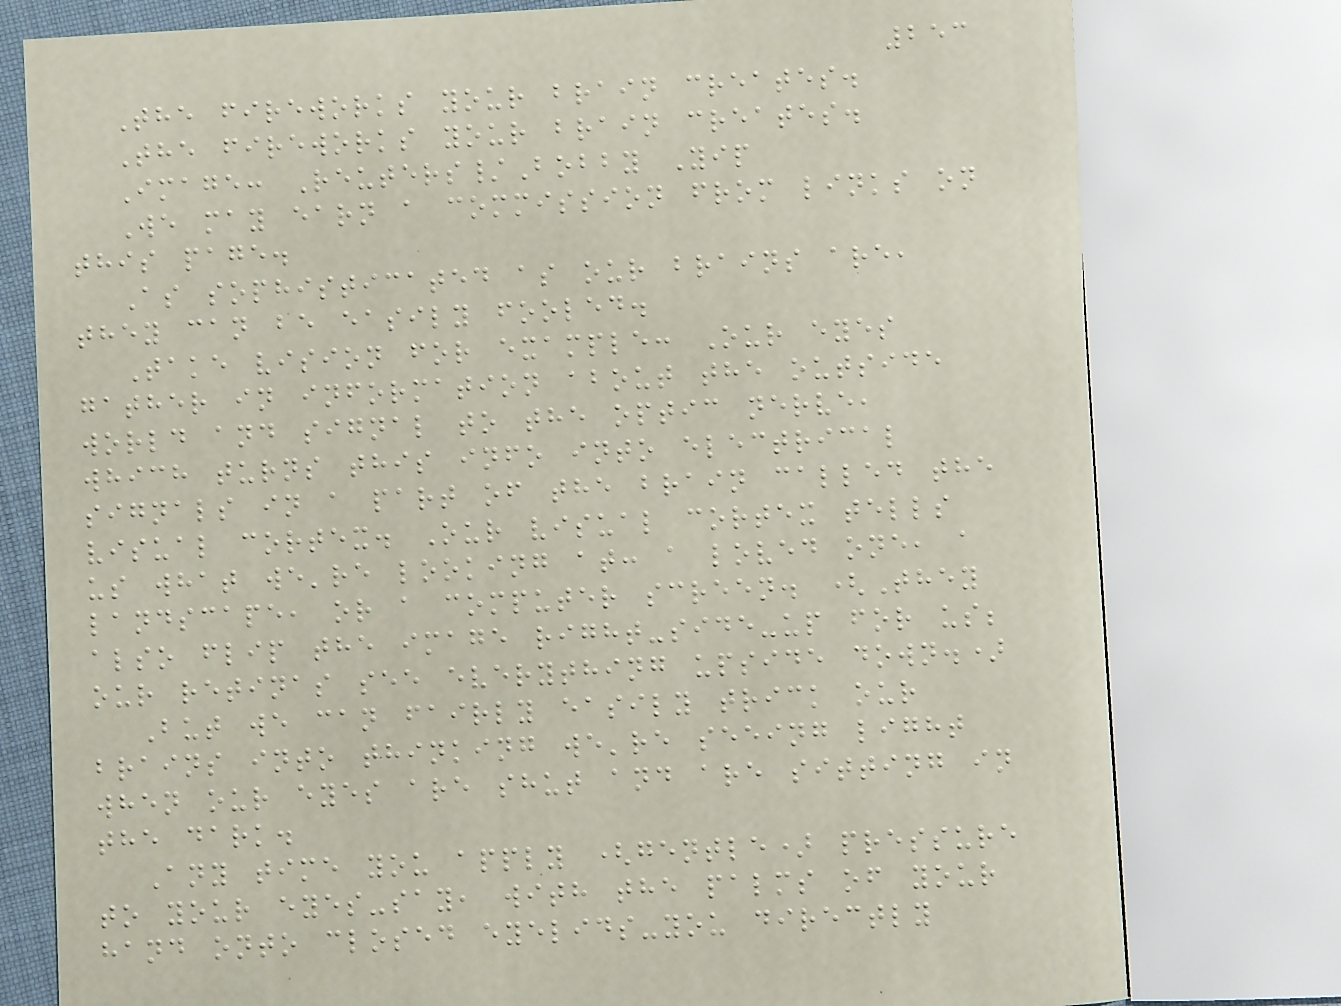253
The fireworks your brain creates.
The fireworks your brain creates.
Image: Reuters/Bobby Yip
We may earn a commission from links on
this page.
As sophisticated as our brains are,
they can be easily fooled.
Take vision for example: Our eyes
gather in information about the outside
world and signal to the optic nerve,
which turns this info into electrical
signals in a part of the brain called the
visual cortex. Our visual cortex tells
us what we're looking at: a loved one, a
landscape, or a computer screen. (They
also flip the image right-side-up for us;
our retinas see everything upside down.)
But we can fairly easily trick our
brains into thinking we're seeing light
when our eyes are shut and are sitting in
the dark.
Any time you apply (gentle) pressure
to your eyes-say, with the palms of your
hand onto closed eyelids-you directly
